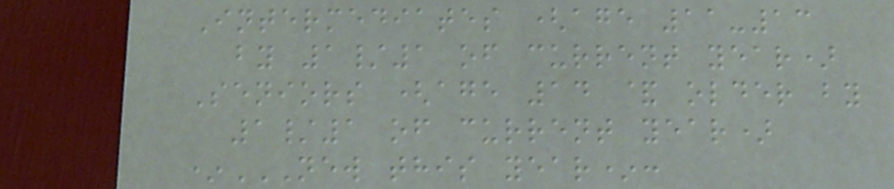Intermediates (age 11-13
by 1/1 of current year)
Seniors (age 14 & older by
1/1 of current year)
*NEW THIS YEAR*:
